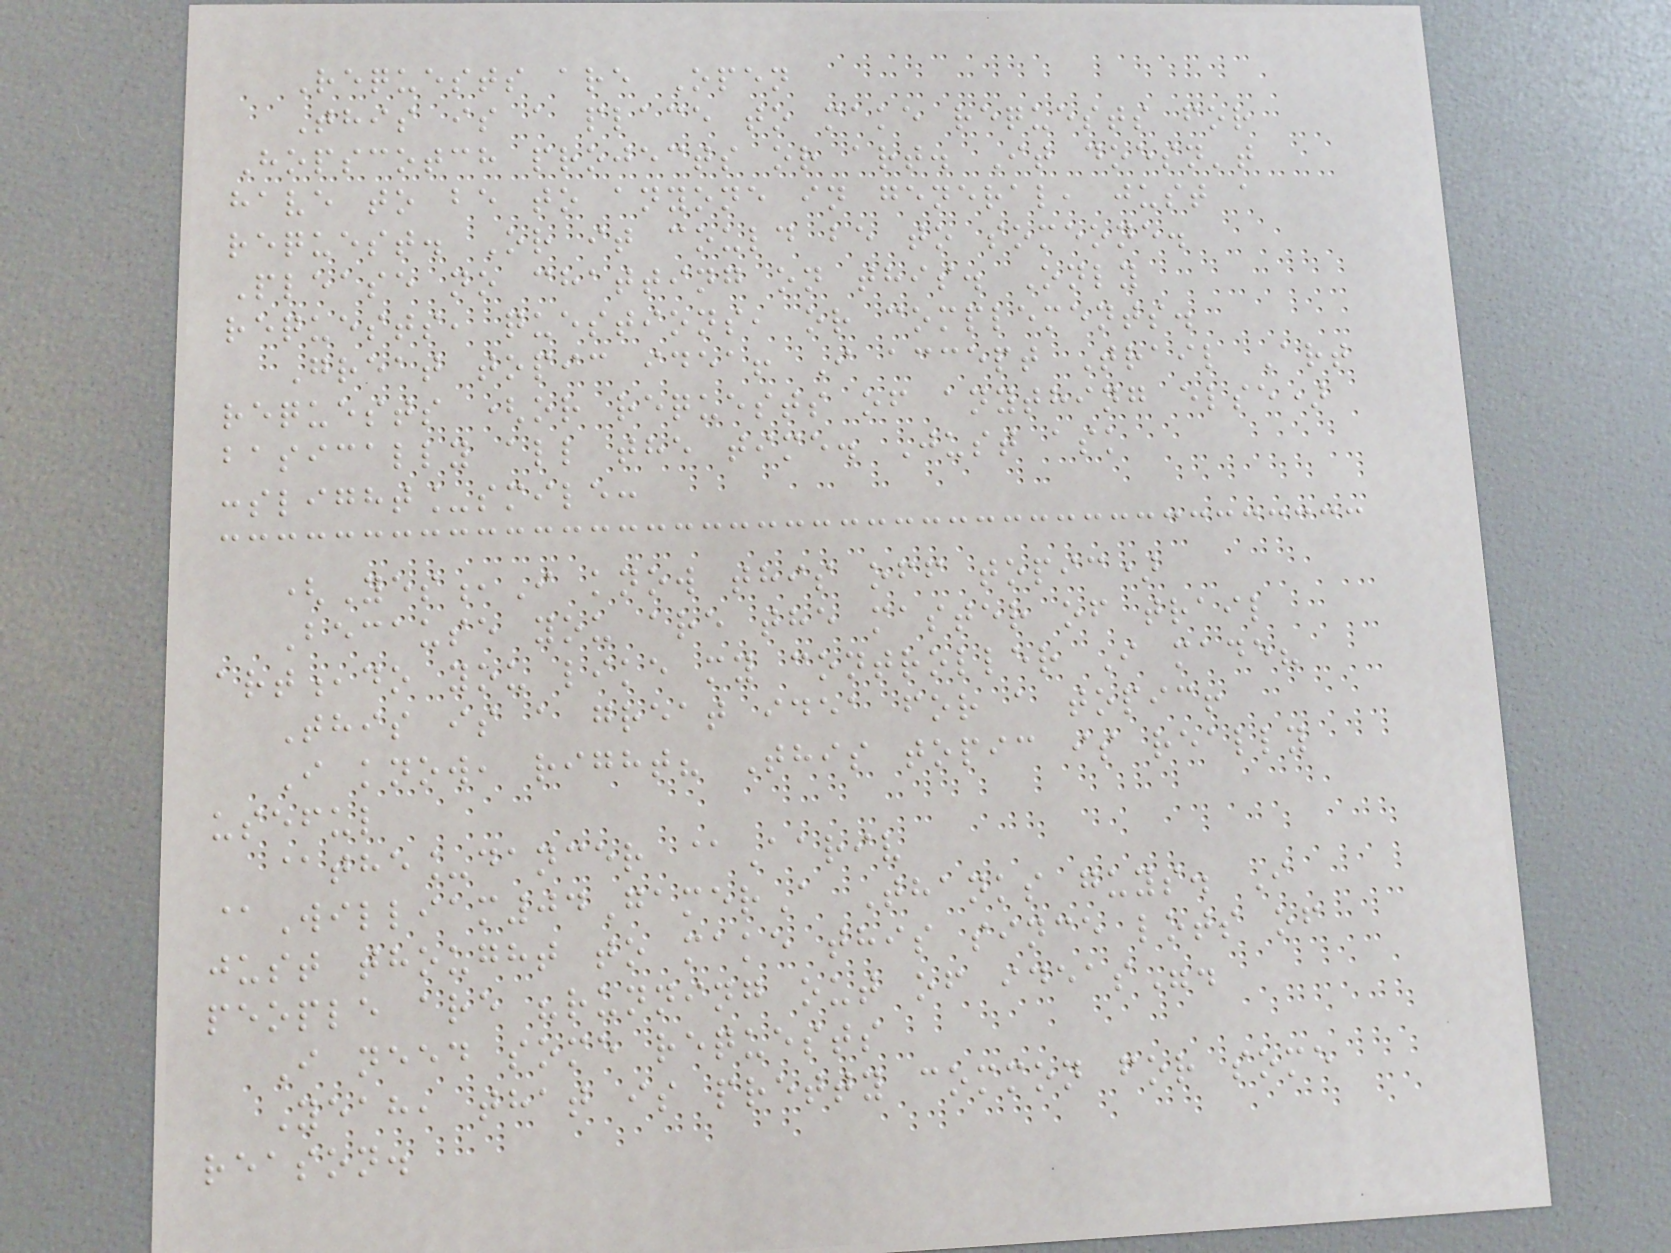Requests are Open
This is a place to make requests for
Hopscotch projects or art. It doesn't
have to be to anyone in general, just a
request. Or it could be to someone.
Please no chatting on this. Only
requests, questions, or complements.
Great topic idea! I accept Trail Art
requests (or requests of anything else)
basically all the time. Just ask
:slight_smile:
(Yes,I know this off topic)
Because you are the master of trail
art,do you like my controller I made?
This is a great idea for a topic!
I know, right? This topic is really
useful
@the_dancer @Aariv
@William04GamerA Thanks guys. I
just thought to make this since lots of
people are "running out of ideas".
I need some requests
Yeah, that is pretty common for some
reason.
